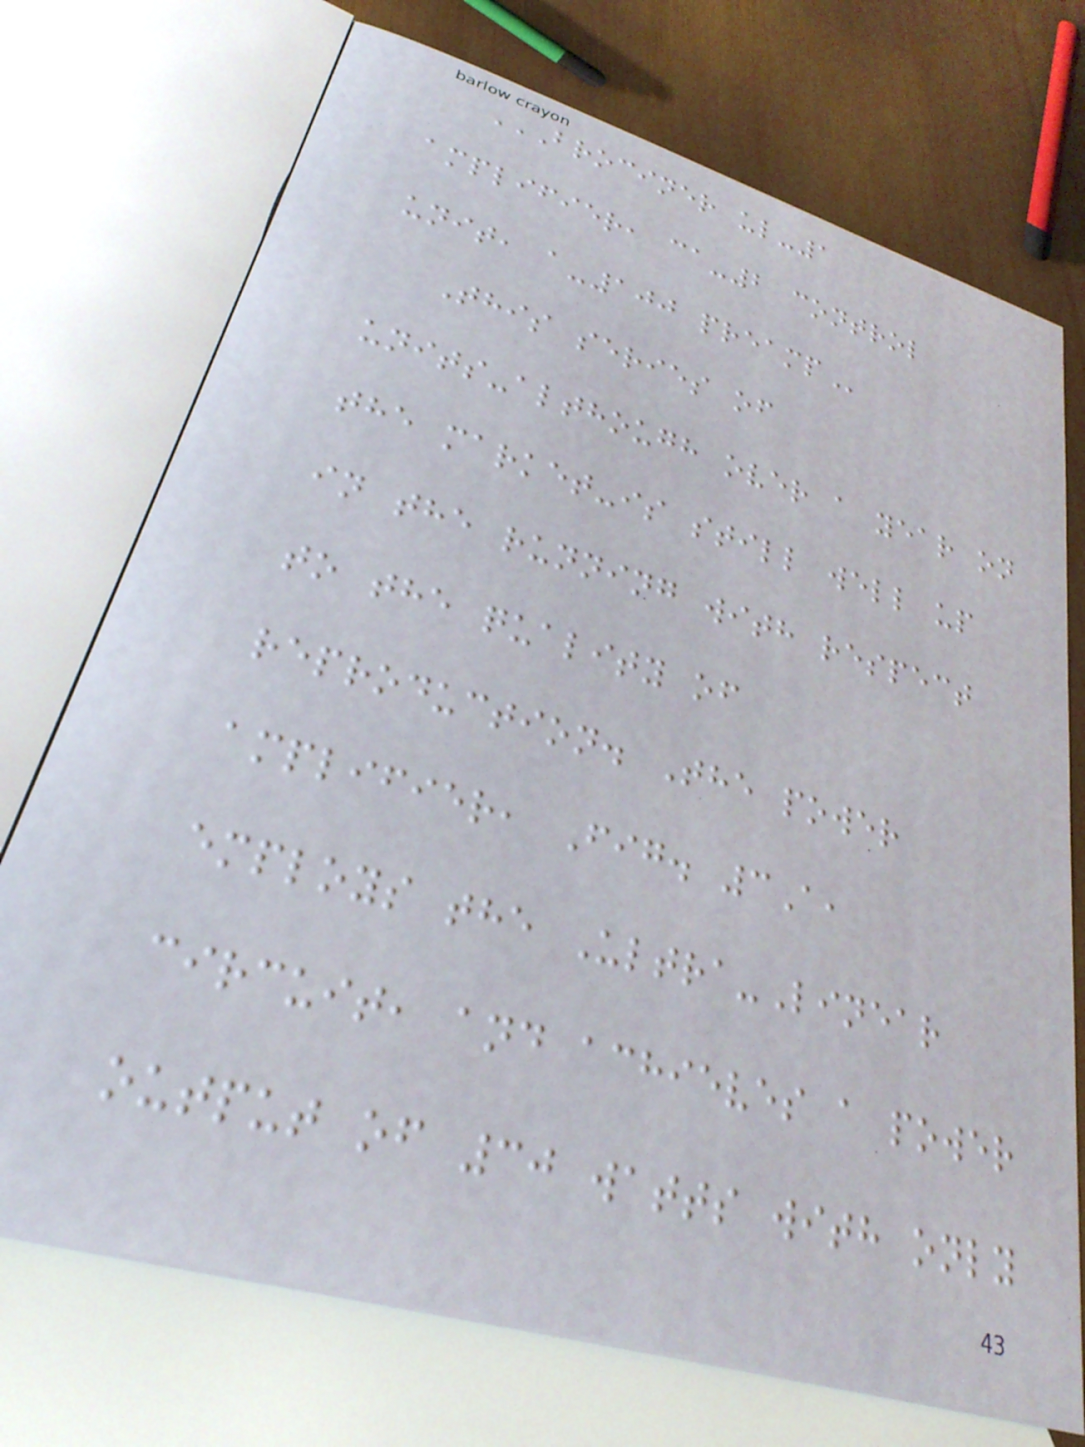BROCINER UL-1
AMPLIFIER, CA-2 CONTROL
UNIT, A-100 PREAMP
This series of
units-although over a year on
the market-is still well up
in the running with respect
to the quality of
reproduction. The power
amplifier, Fig. 3A,
employs the Ultra-Linear
circuit, and achieves a power
output of 30 watts with only
